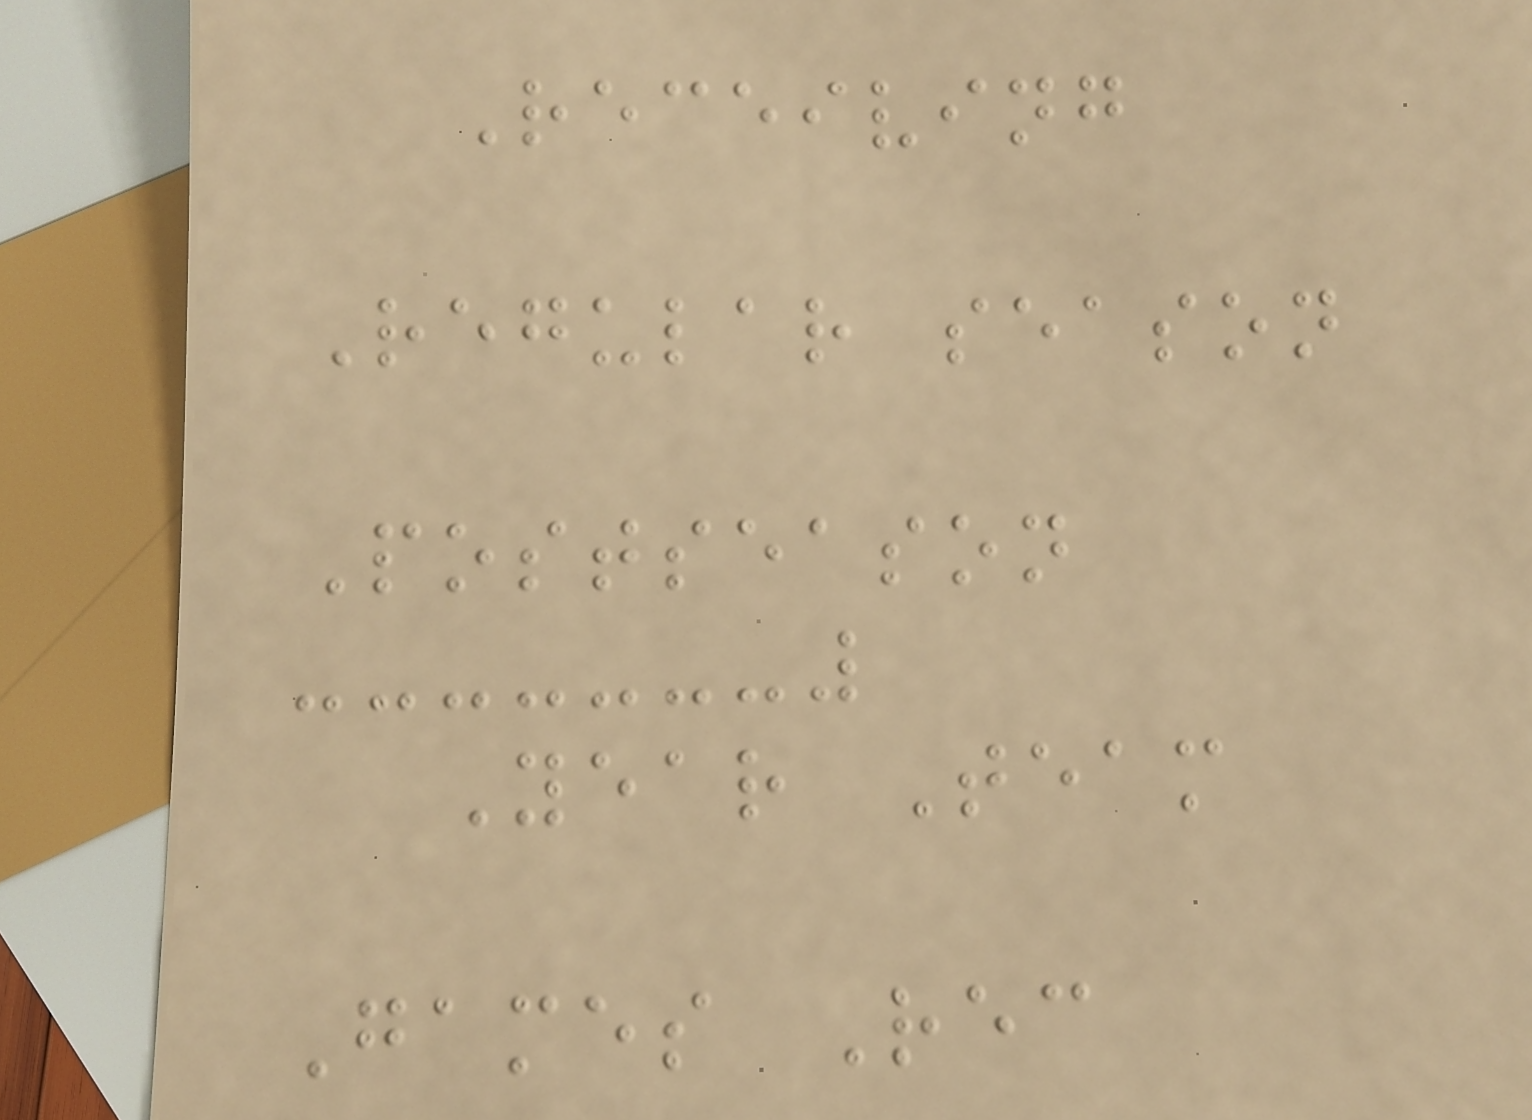Receiving
Regular season
Postseason
Year Team
Games Rec
